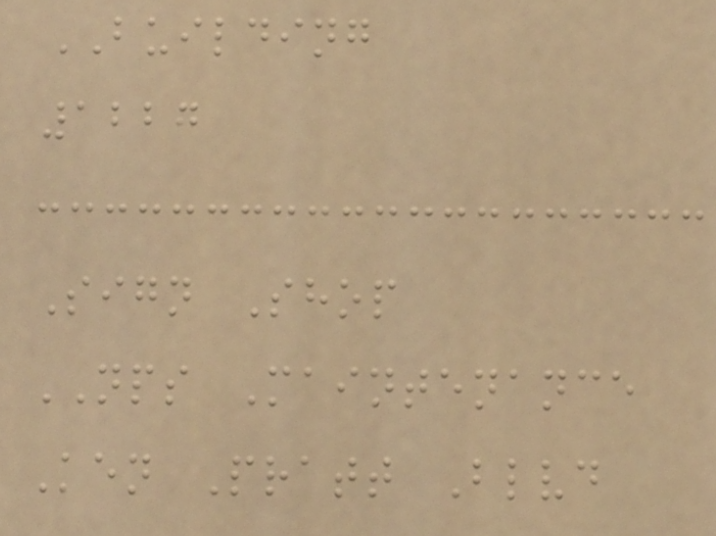BUILDING
1227
Sign Shop
NPS Maintenance
Ken Pratt Blvd
